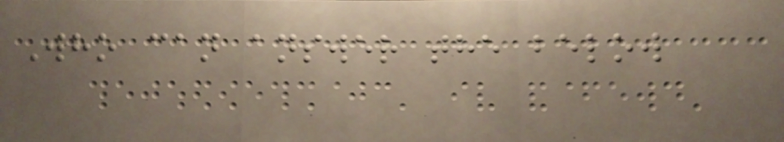Who can answer the below
